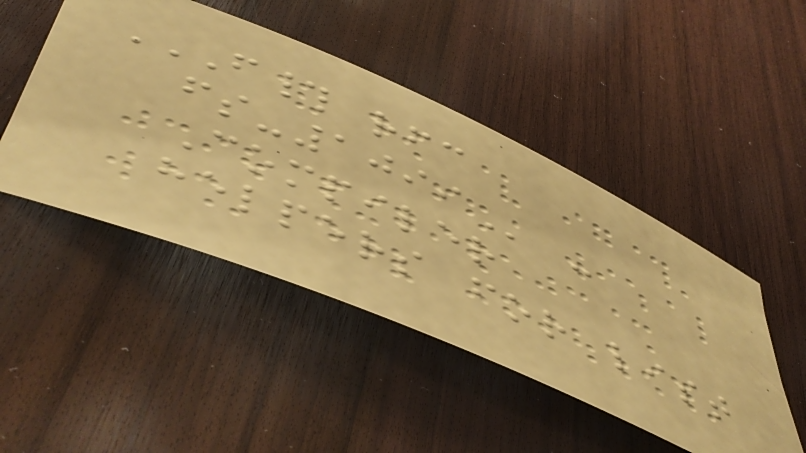F# RFC
FS-1099 -
Compiler
helpers for list
